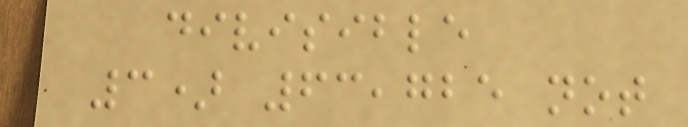divisible
3) 63,725 not
